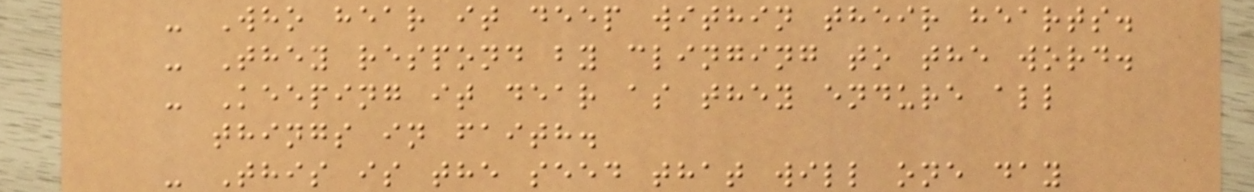- Who hear it deep within their hearts.
- They respond by clinging to the word.
- Keeping it dear as they endure all
things in faith.
- This is the seed that will one day
